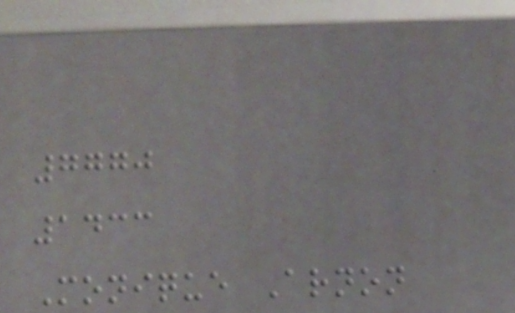7770
1433
Monique Arnon
